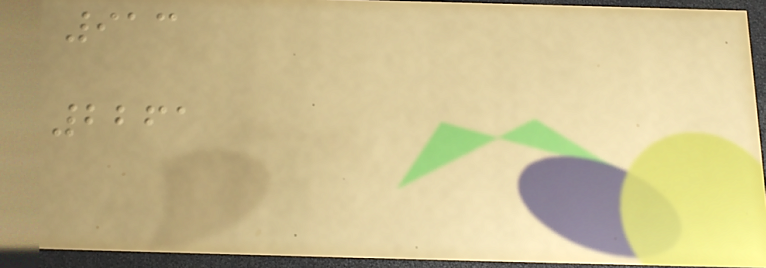913
2261
